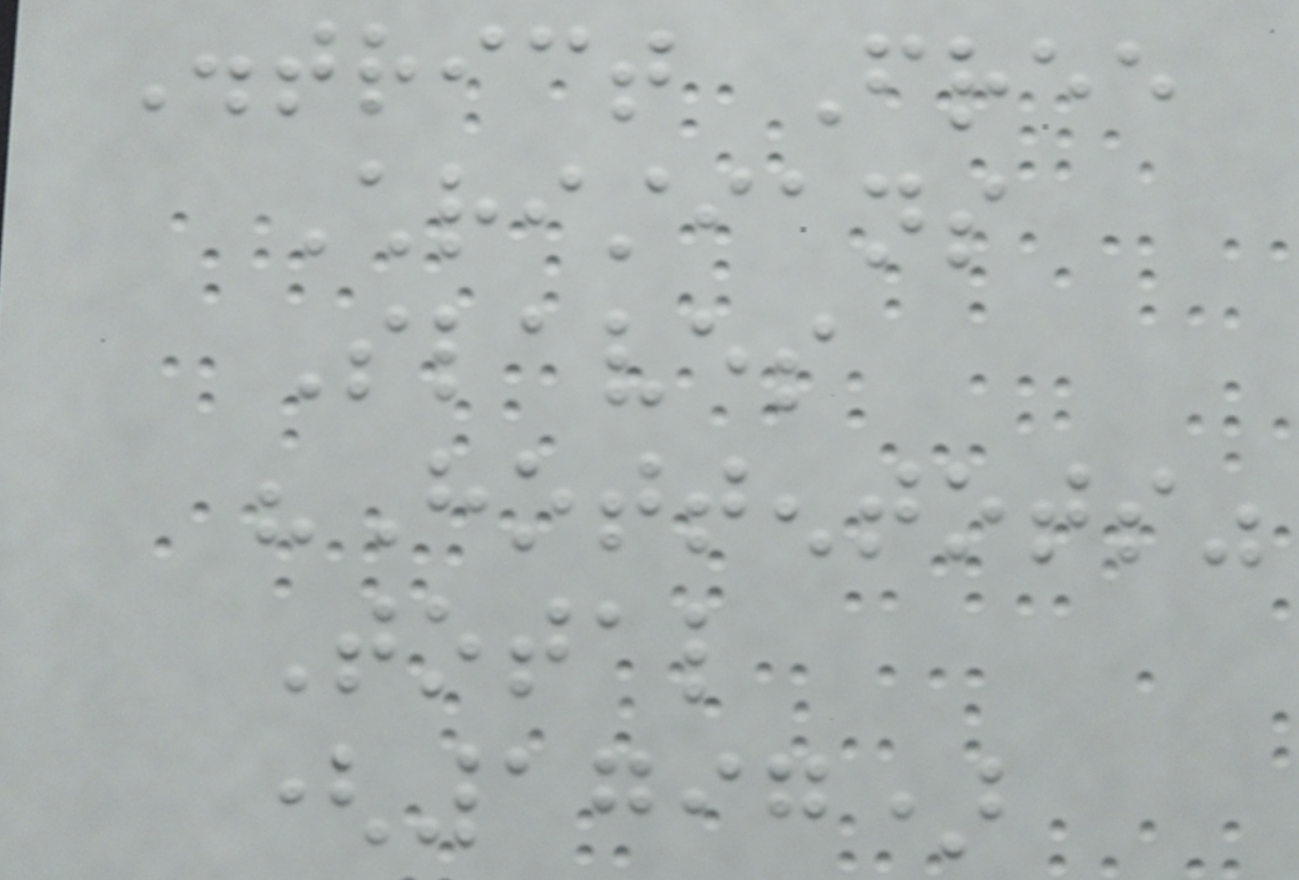District Free
Christians
Slaves
"Hottentots"
Total
(1797)
